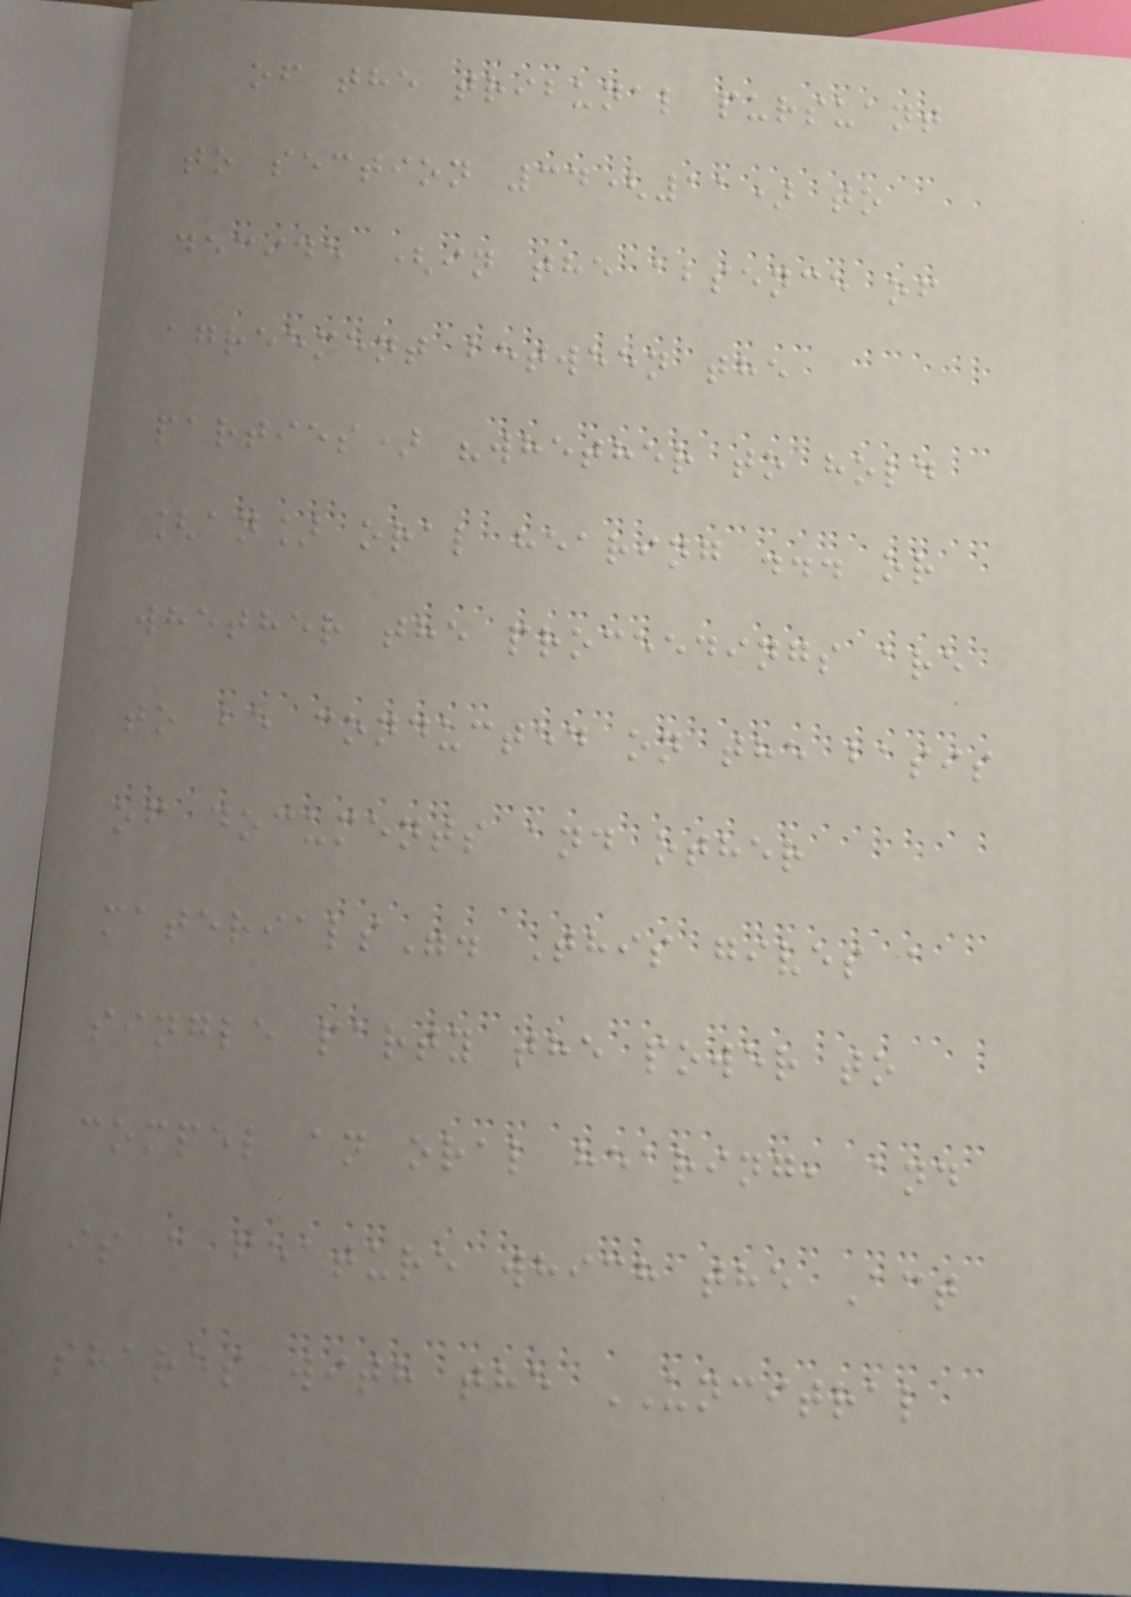of the tribunal pursuant
to section 34(11) to
decide (in the absence of
agreement between the
parties) "whether to hold
[an] oral hearing ... or
whether the proceedings are
to be conducted on the basis
of documents and other
materials". This gives a
single party the power to
compel an oral hearing, and
is a feature which the Act
shares with the UNCITRAL
